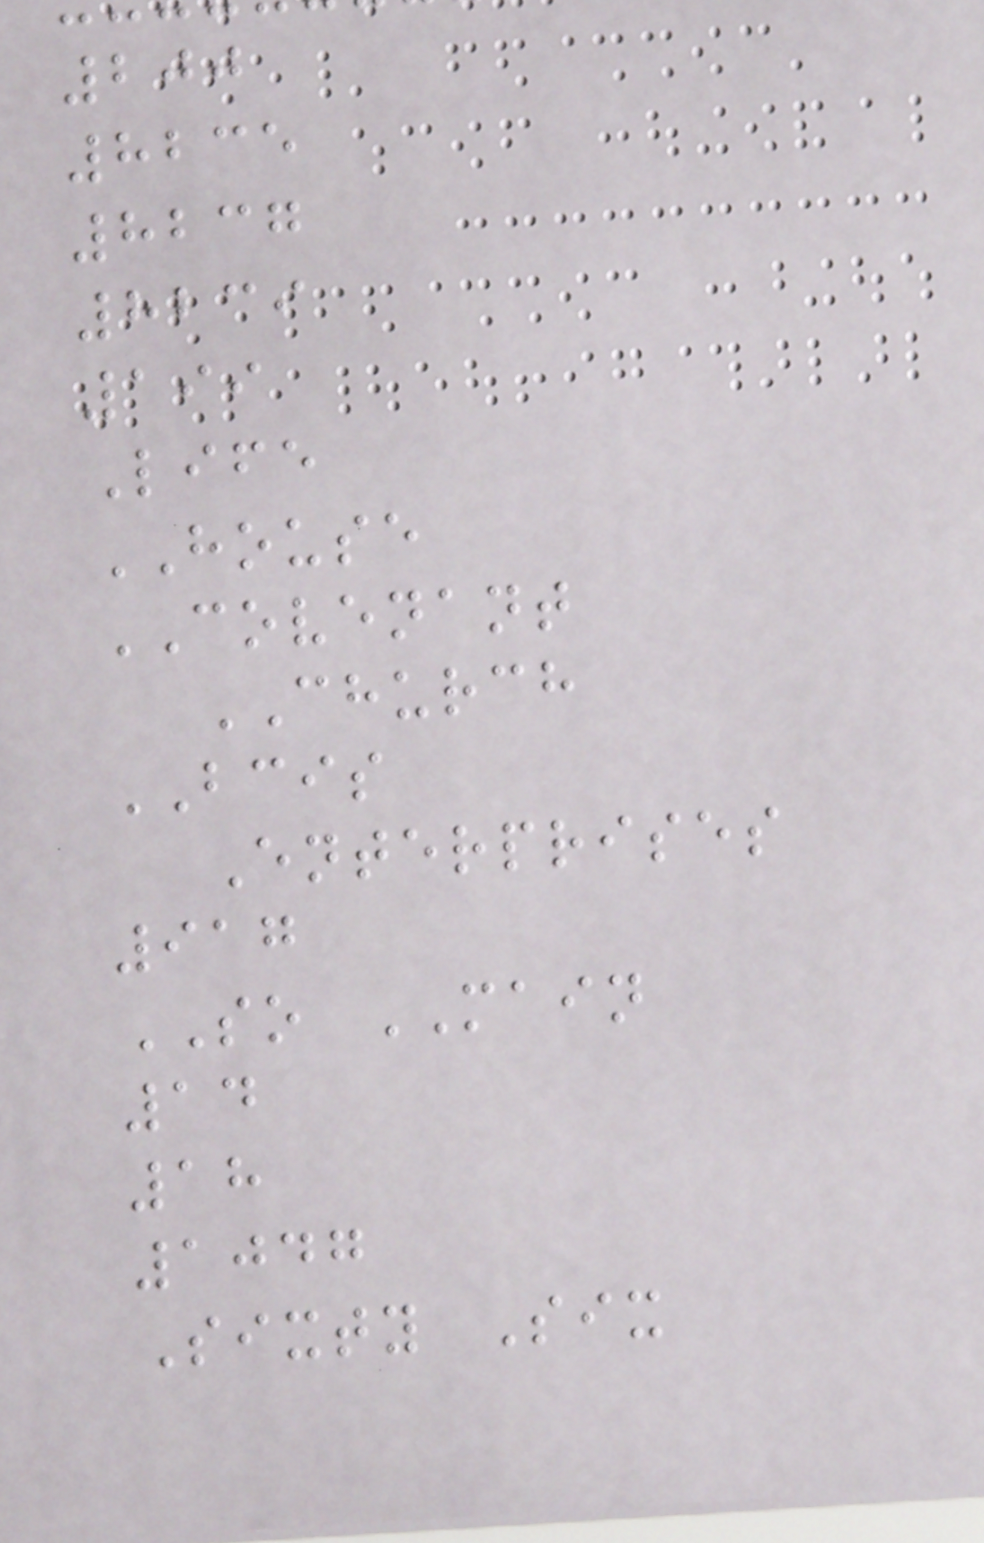200
8235
8237
8239
199
Life
HOUSE
COVENANT
CHURCH
BCIS
Enterprises
917
SO MAIN
14
18
1047
Sixty Six
